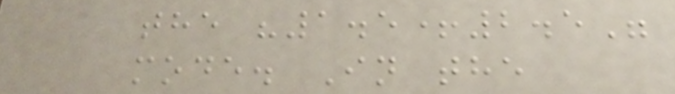the "1.5+2.5"
mode. In the
